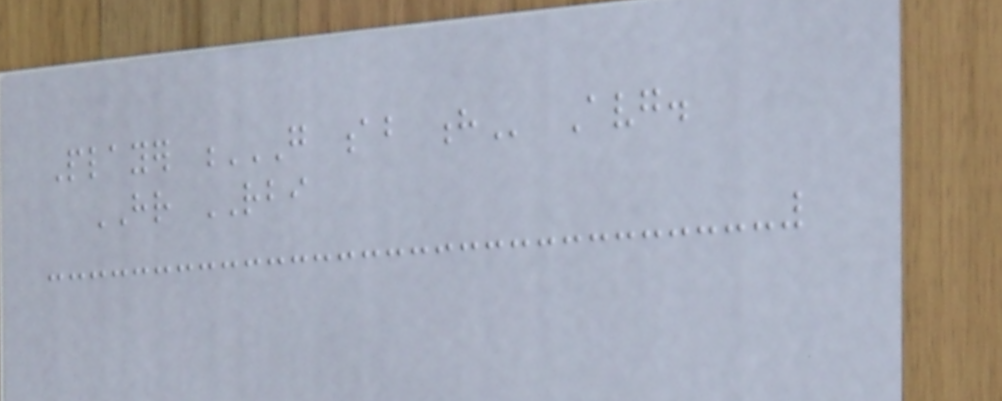Player G AB H Avg.
HR RBI
